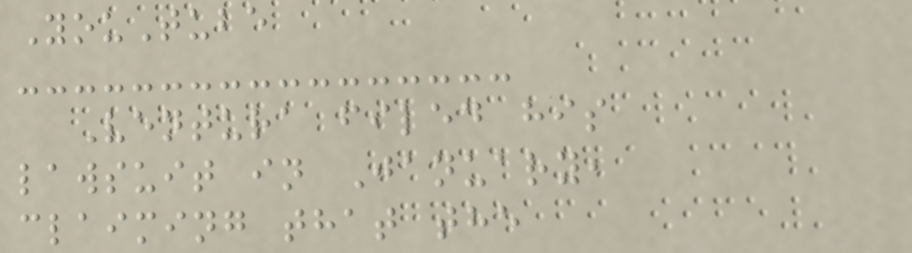YouTube
Ventura filed his
lawsuit in January,
claiming that the
